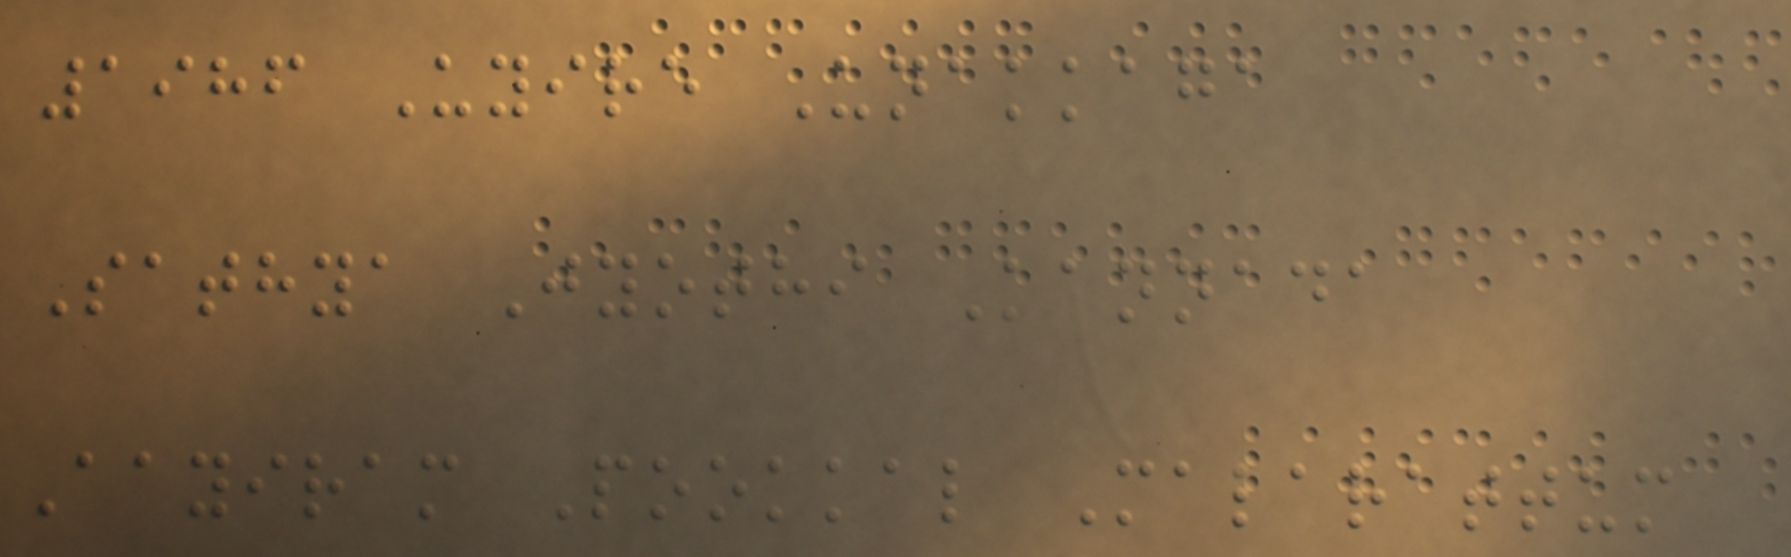1986 Uyire Unakkaga
Sathya Jyothi Kannada
Aayiram Pookkal Malarattum
